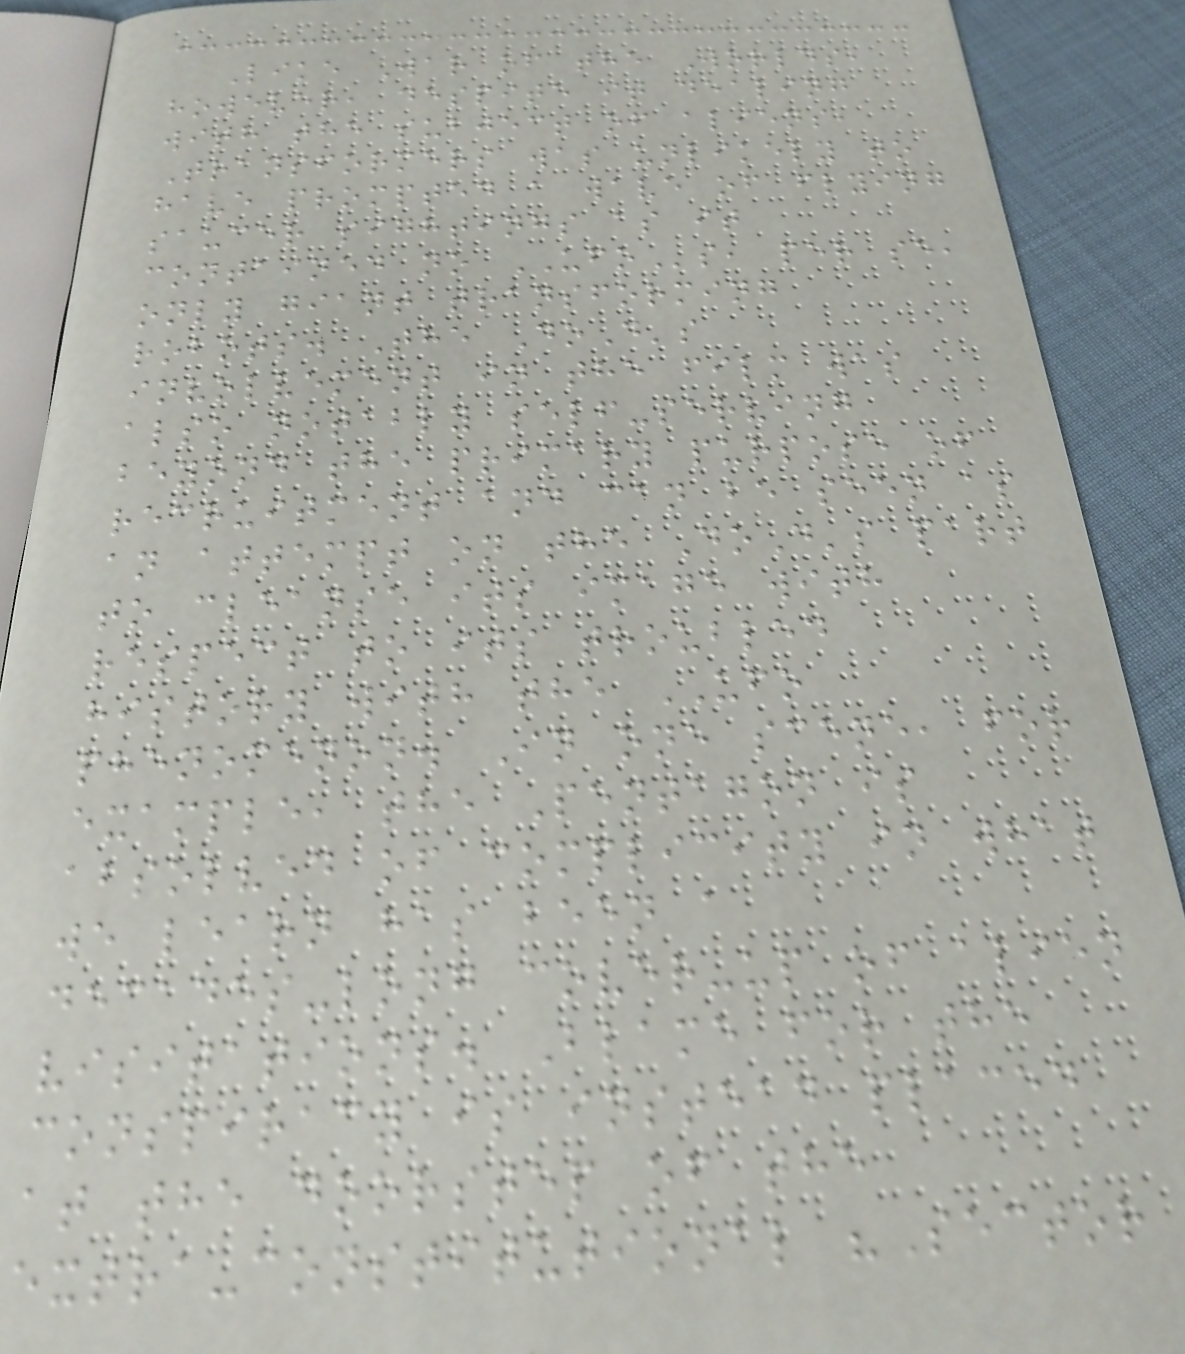Like War of the Worlds,
however, despite it dealing
with the subject of aliens,
Transformers was unlikely to
have prompted a wave of flying
saucer sightings as it
contained no UFOs, per se,
only giant transforming
robots. The DoD's
involvement in the film was
also notably self-serving
beyond the primary purpose of
recruitment and can be seen as
an attempt on the DoD's part
to cleanse its image with
respect to its troubled
history with the UFO
phenomenon. In one scene, for
example, the Pentagon is
absolved of complicity in what
we learn has been a
decades-long cover-up of alien
visitations. Blame for the
conspiracy is instead placed
at the doorstep of the
extra-constitutional "Sector
